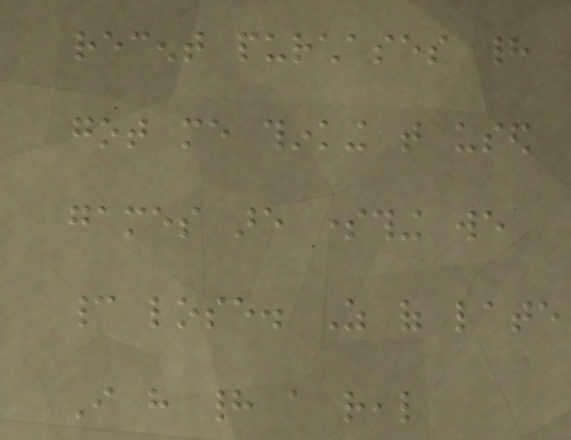recent purchases had
got me thinking that used
games are something we
cannot lose. As of late
I have had a real
